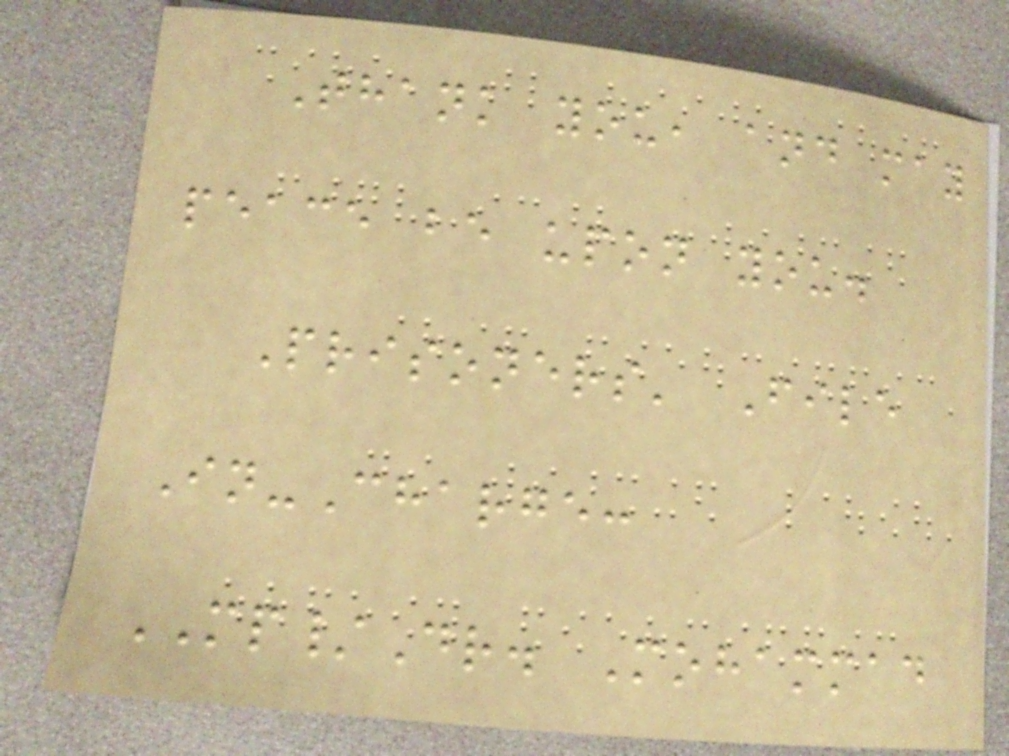Thank you, and may
peace be upon you.
Prisoners' File
In-Charge:
MP/Dr. Mohammad
